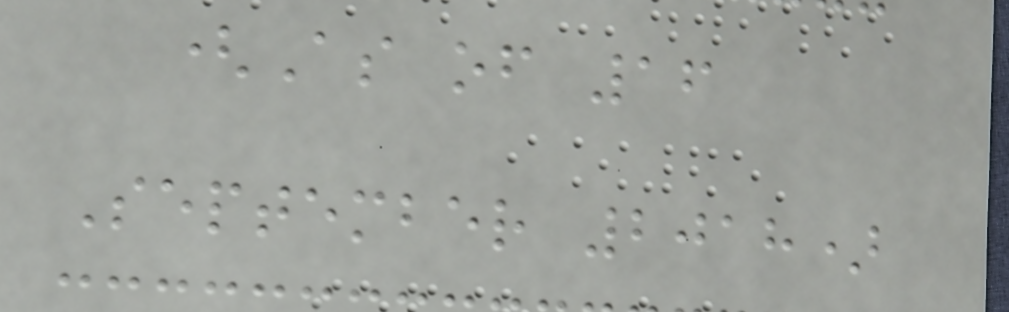(As of 16
September 2018)
